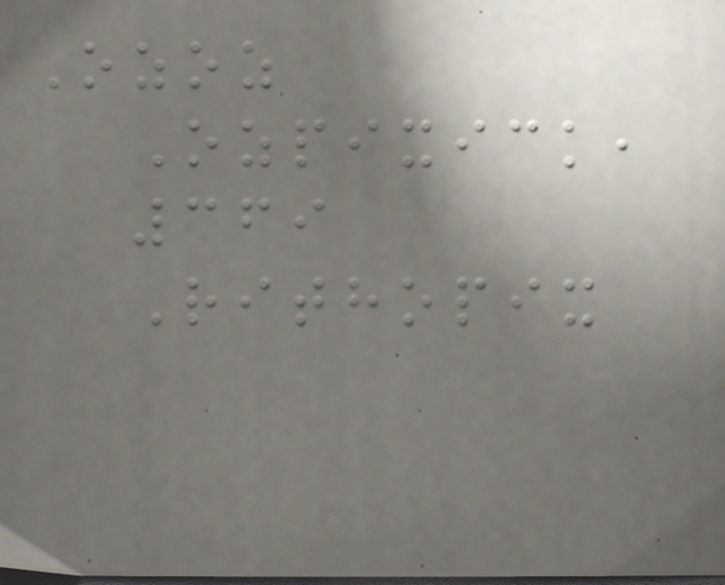Ozoz
Ozpixick,
369
Rithopix
